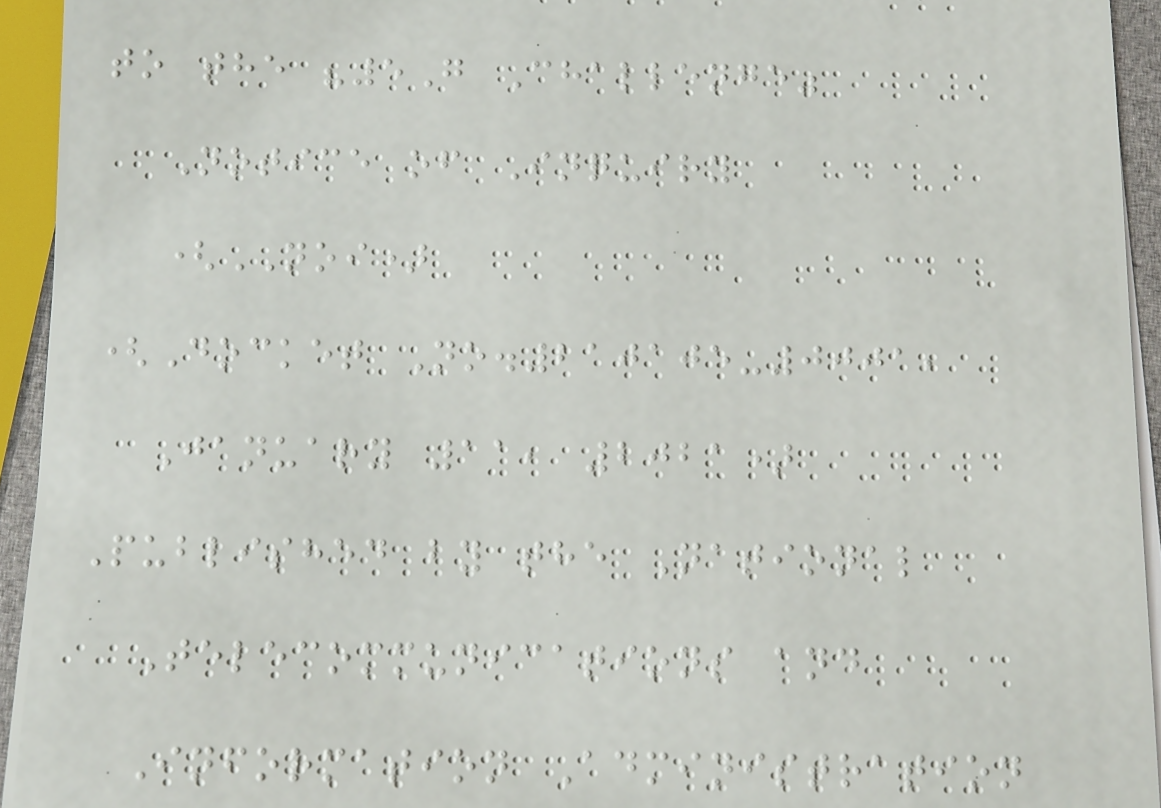to the "5G Challenge"
Notice of Inquiry
(NOI)
(Docket No.210105-0001,
January 11, 2021)
Published by the National
Telecommunications and
Information Administration
